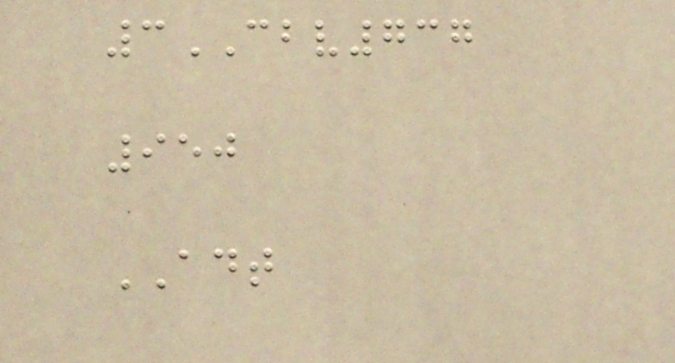3CBV737
950
ADT
